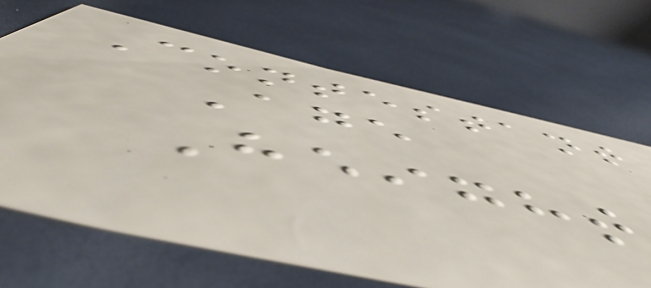Contestant
Age
Height
